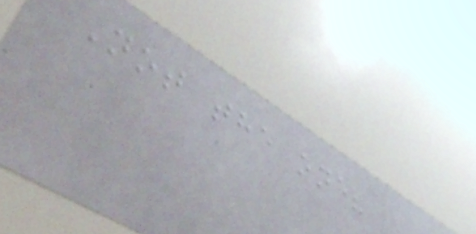Not the one?
